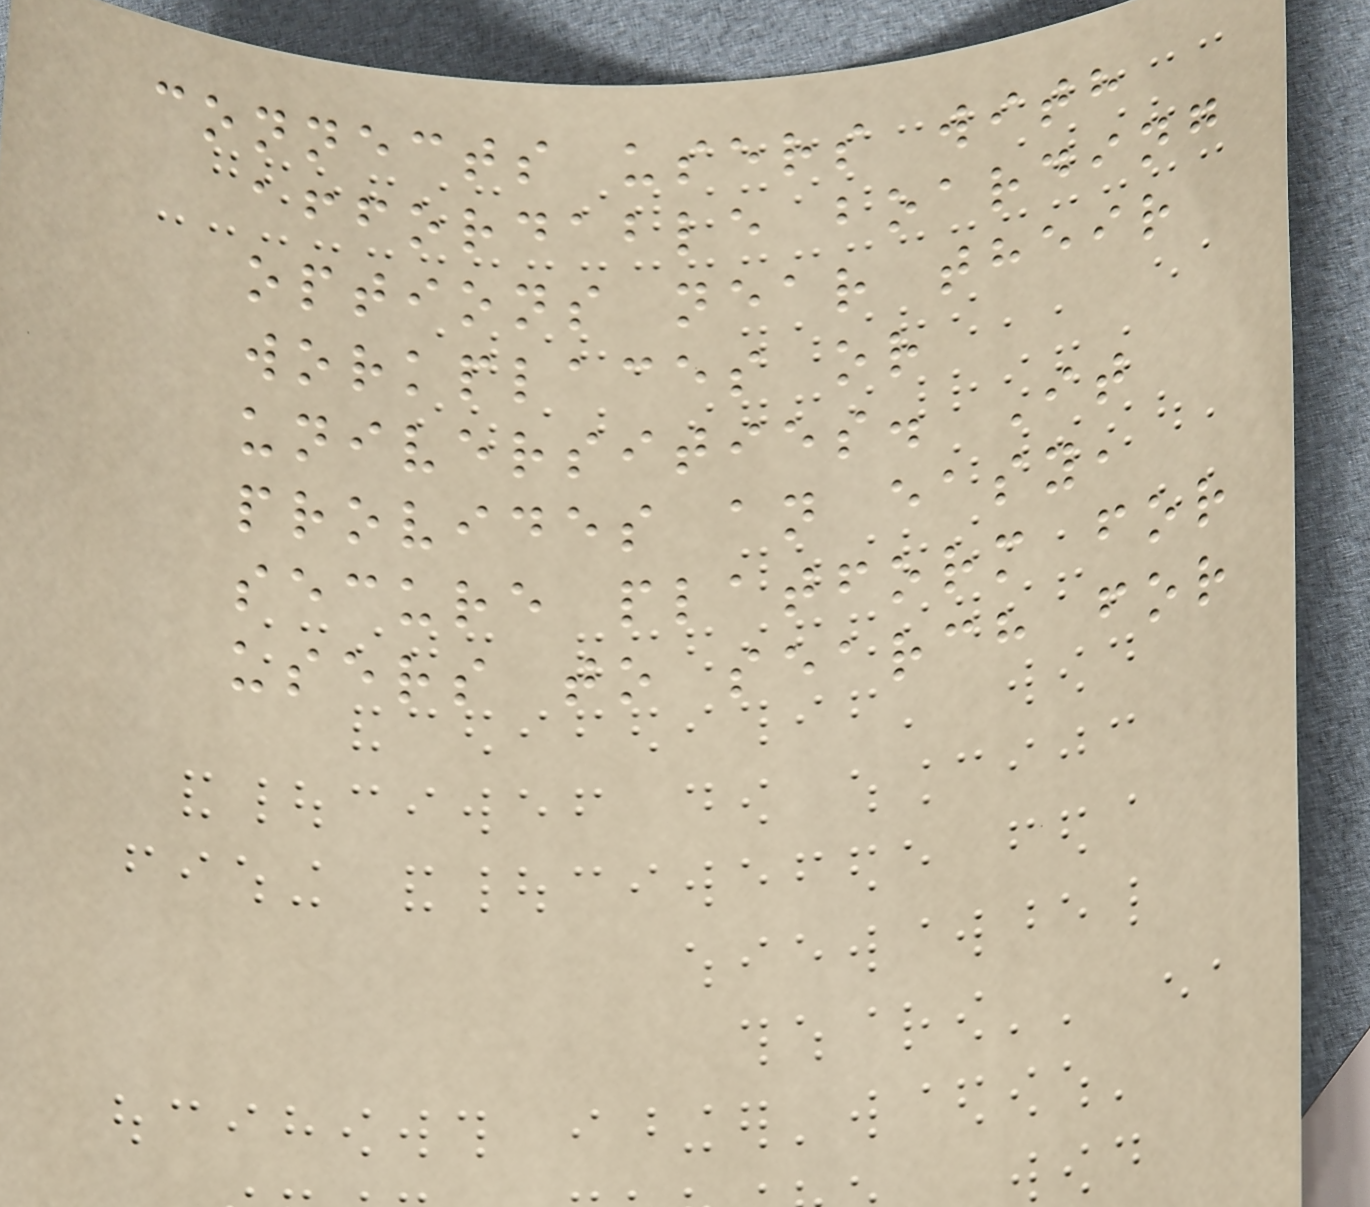connects users with
affordable boarding
options near their
workplaces or
universities. It
provides an easy,
secure platform for
users to search for
